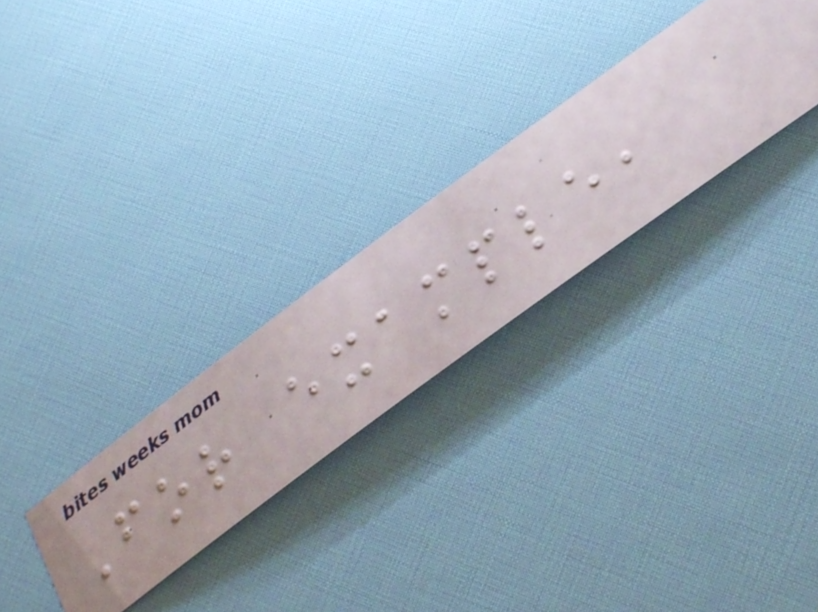For example,
